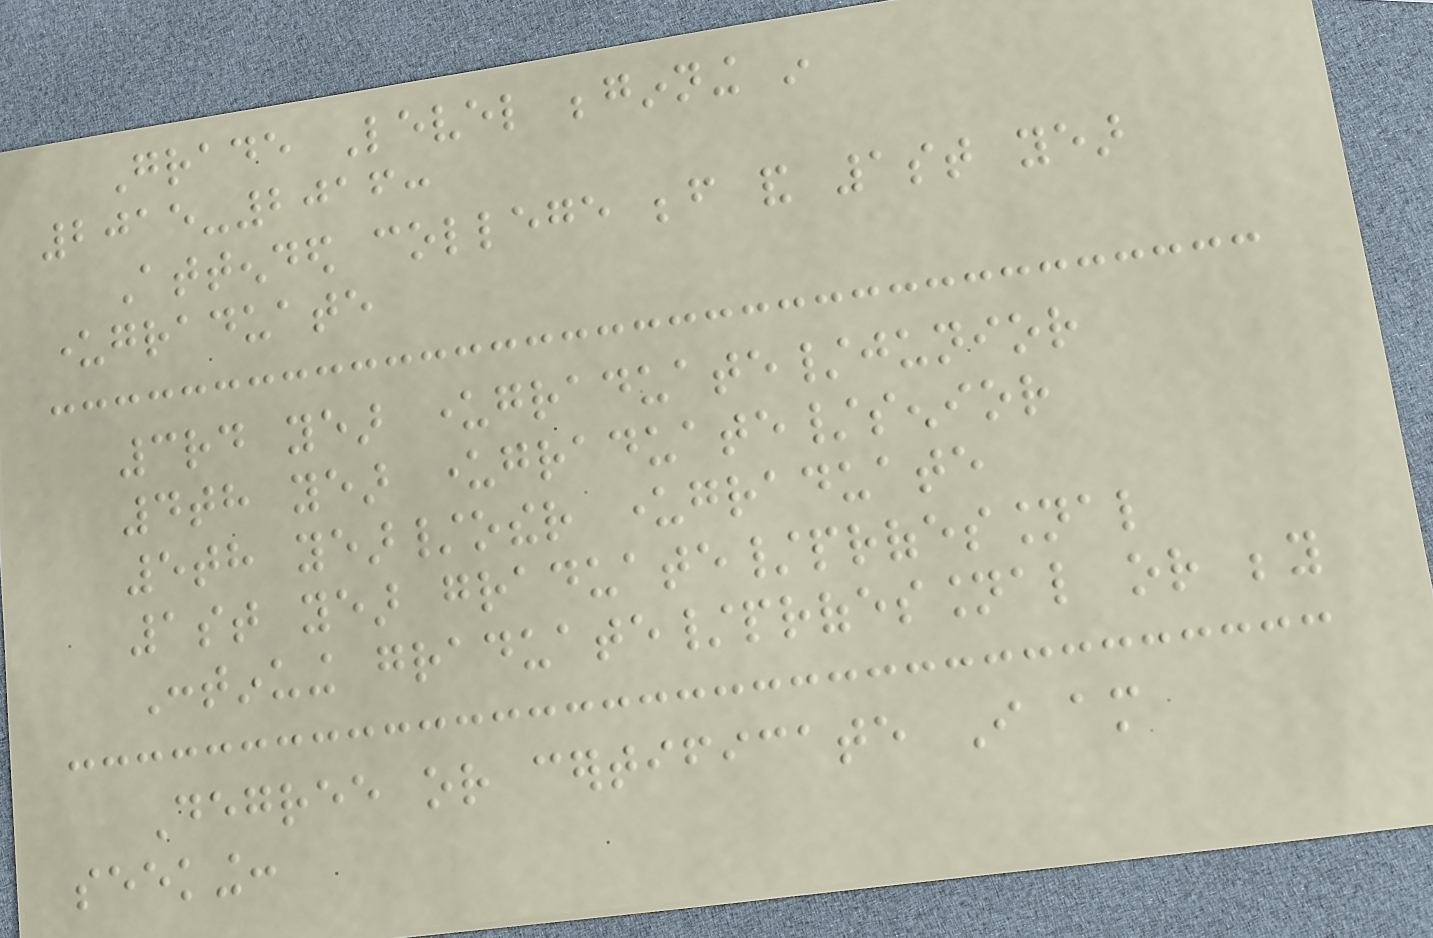Grade Level beginning in
2015-2016:
Attended college before and 1st year
undergraduate
3rd year undergraduate/junior
4th year undergraduate/senior
5th year/other undergraduate
1st year graduate/professional
Continuing graduate/professional or beyond
Degree or certificate I am
seeking:
